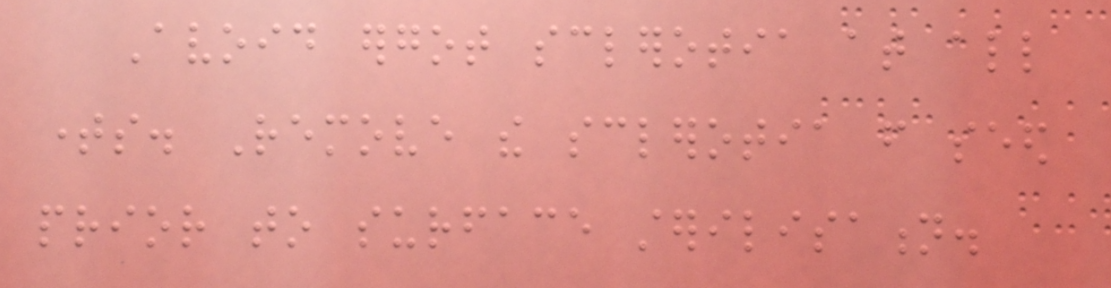Avoid ergot sclerotia at all
times. Remove the sclerotia from seed
prior to surface sterilisation.
